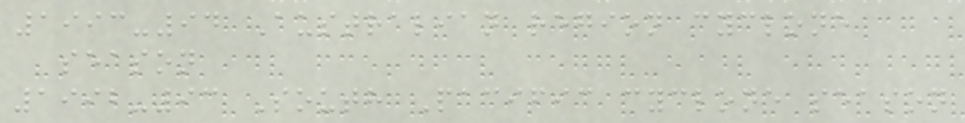1993-94 Australian region cyclone
season
1992-93 South Pacific cyclone season
